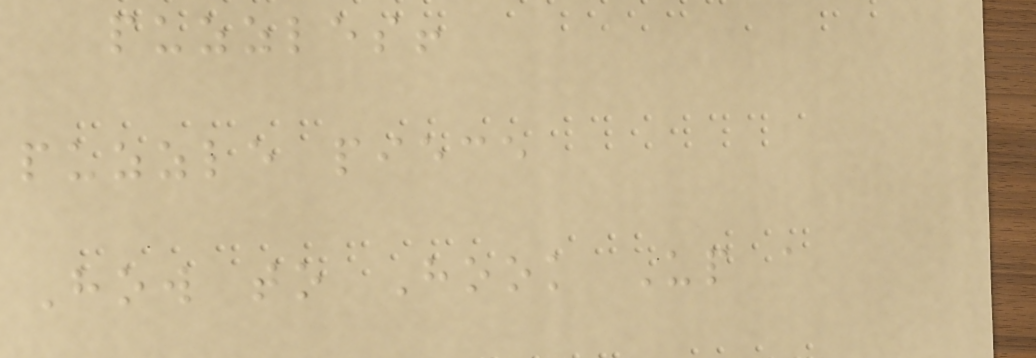puzzles!
puzzle piece
How to Hook Up a
